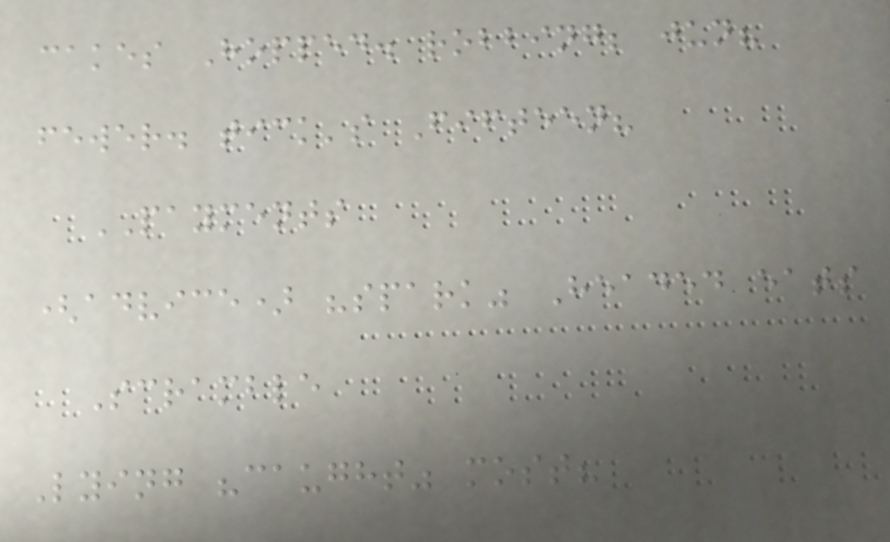cakes Hopped. robbing; jun?
fewer. tick's Fifteen?
PAYMENTS
(advice) "spark" Headed eats
Scramble
Lying "caught" most?
